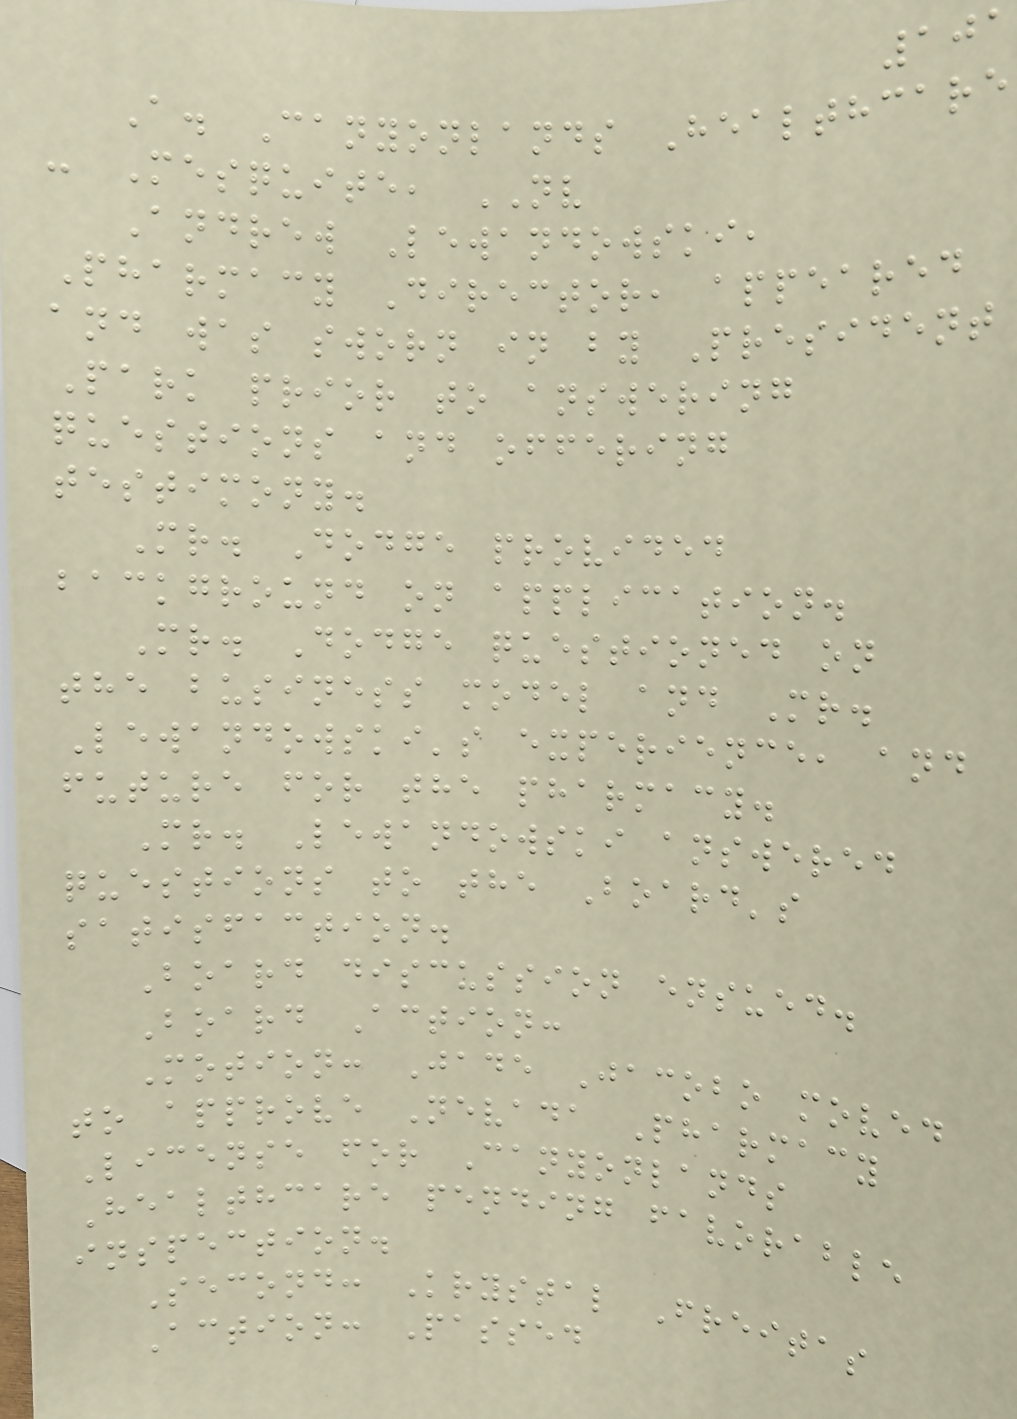101
A. Canyonlands Healthcare
- Mesquite, NV
Andrew Lewandowski,
Pharmacy Director, appeared
and was sworn in by President
Park prior to answering
questions and offering
testimony.
Mr. Dodge provided
background on application.
Mr. Dodge questioned on
the business model and Mr.
Lewandowski's experience, and
future for the pharmacy.
Mr. Lewandowski answered
questions to the Board's
satisfaction.
Board discussion ensued.
Board Action:
Motion: Jade Jacobo moved
to approve Nevada Pharmacy
License for Canyonlands
Healthcare pending favorable
inspection.
Second: Krystal Freitas
Action: Passed
